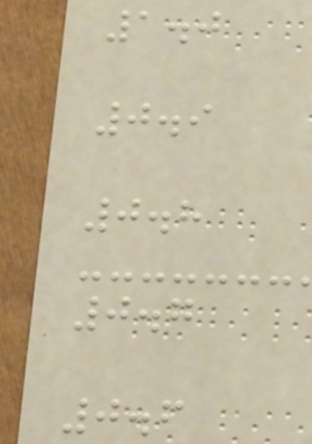1.0
0.9
0.8
0.7
0.6
